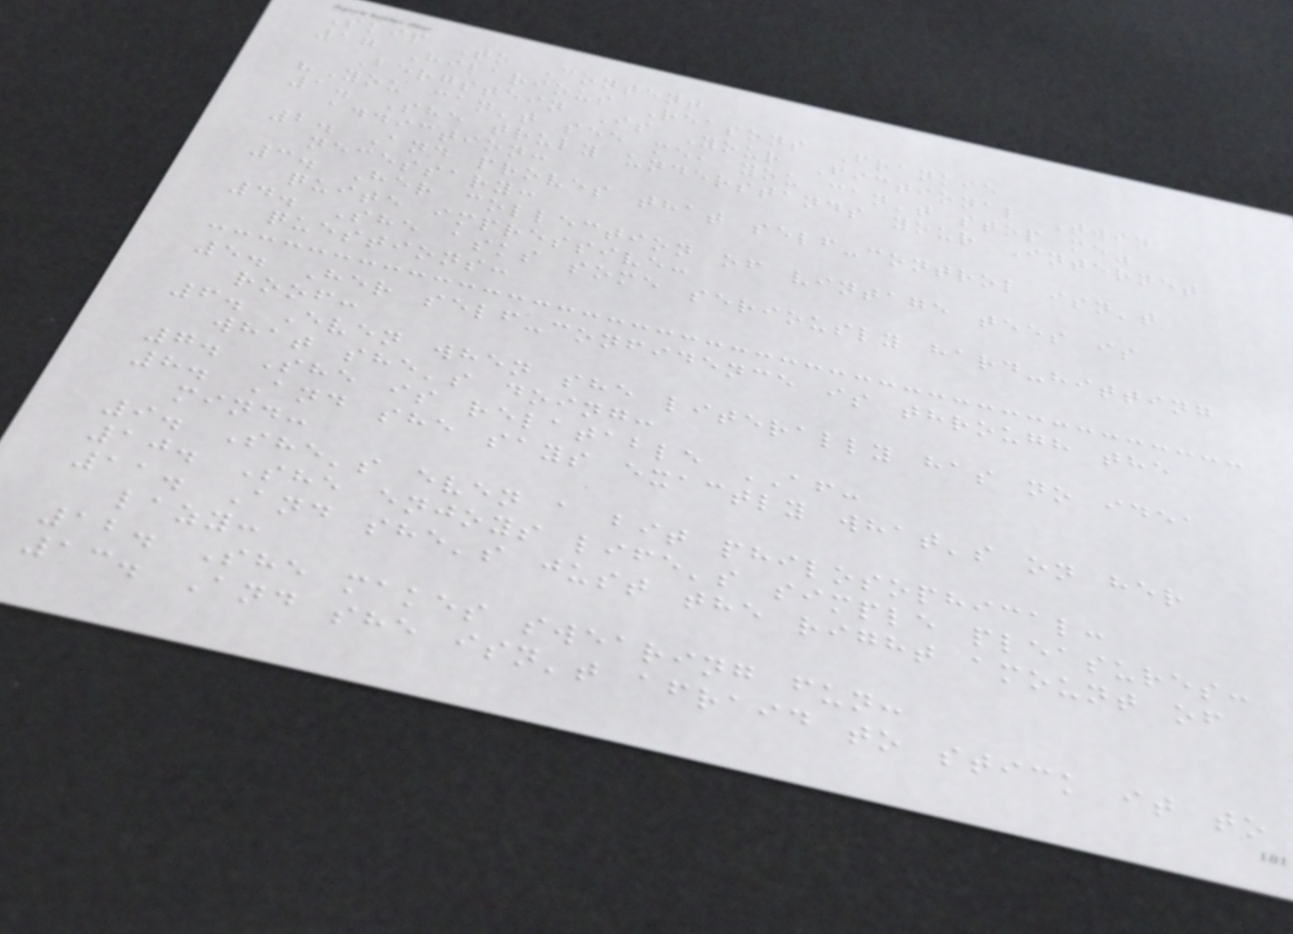Skip To Content
17 Hilarious Reasons Frankie
Bergstein Is Your Fictional Twin
"You can't see me, you can't stop me"
1. She truly understands your Internet
addiction:
2. And proves that self-control isn't
necessary:
3. Her collection of vintage tees is
quite impressive:
4. She asks some seriously hard-hitting
questions:
5. Her self-confidence is through the
roof:
6. Even when she literally has no idea
what she's doing:
7. She is relatable AF:
8. And she says exactly what's on her
mind:
9. She's even a bit philosophical:
10. She enjoys life's simple pleasures:
11. And she's just the right amount of
lazy:
12. She makes swearing fun:
13. And she isn't afraid to stick it to
